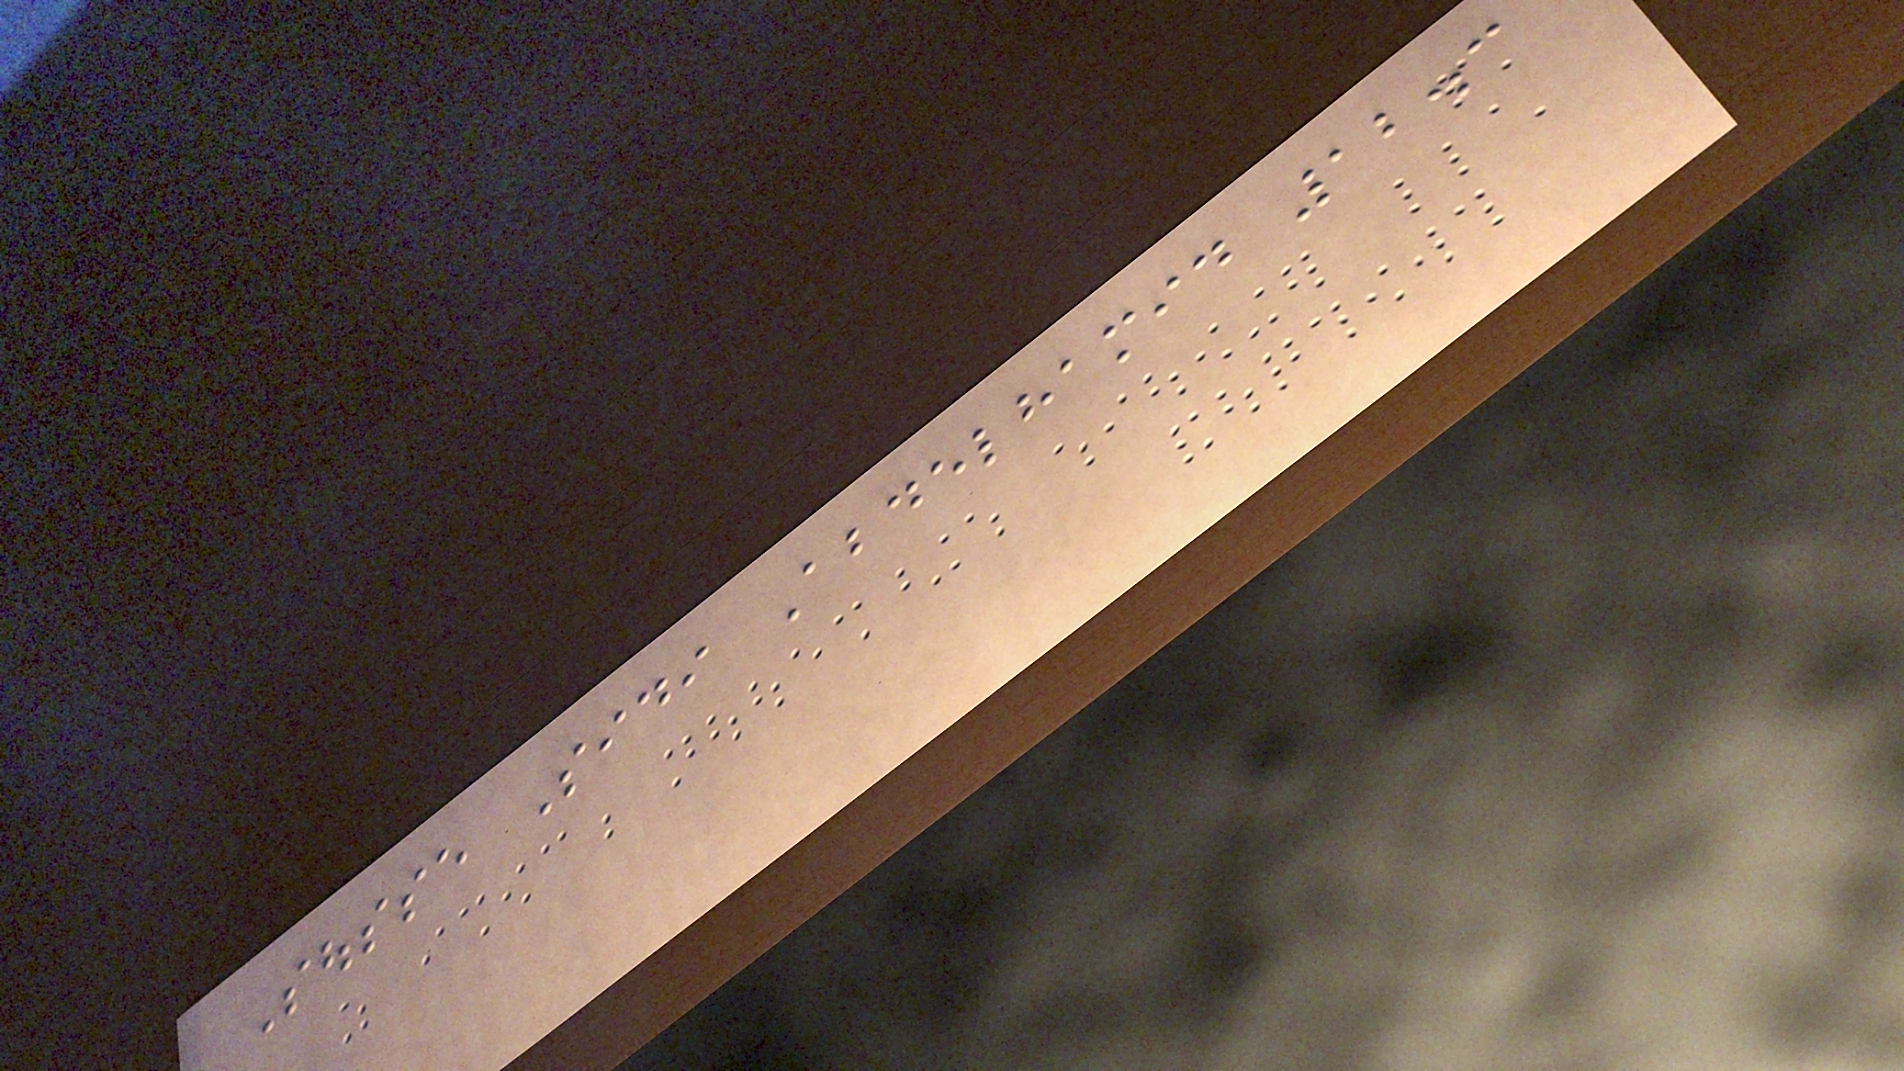Sousse Sidi Abdelhamid 12.3
